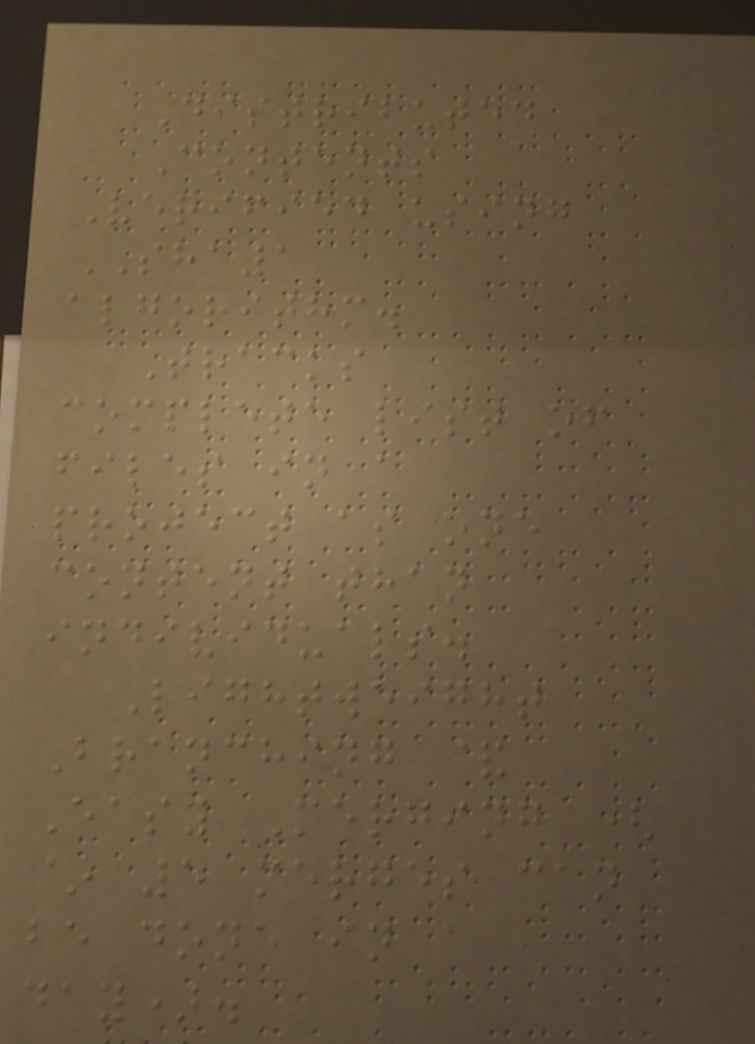Distributed
Contents
Verified using
SHA1
algorithm.
Tracks
complete list of
files in a
project as one
content than
individuals.
Lightweight
Branching &
Easy Merging (
~ 5 merges can
be done in a
day).
